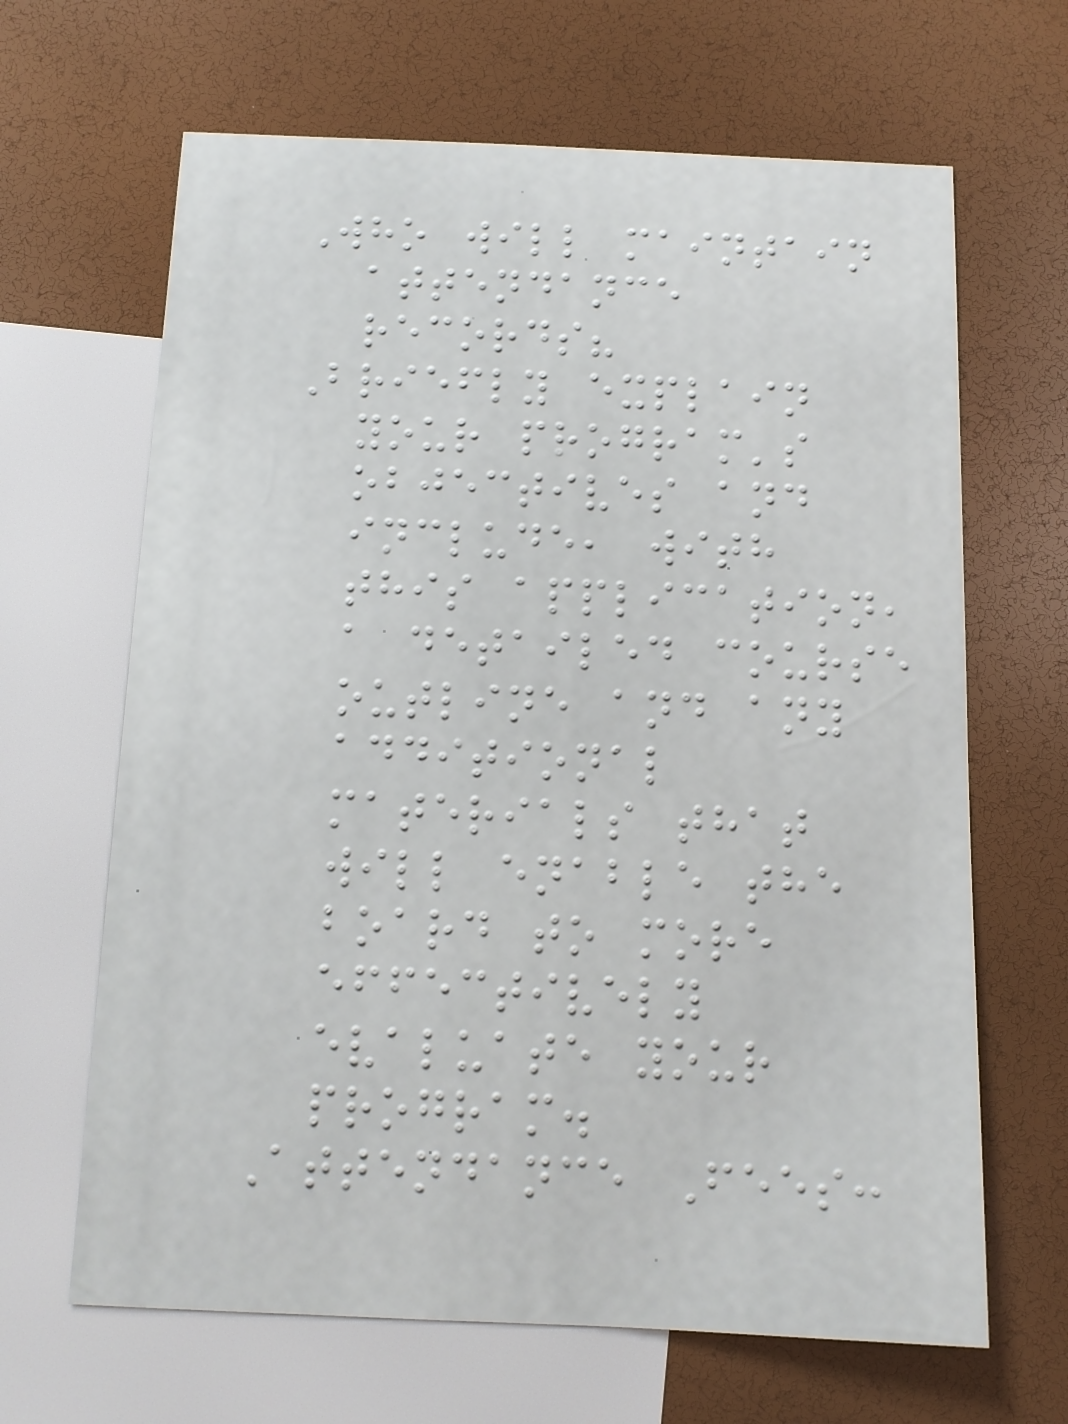Who will maintain
attendance
records?
Briefly explain
your program's
objectives and
include, with
this application,
a detailed course
outline and any
additional
materials that
will enable the
board to more
effectively
evaluate your
program.
Attendance Fees:
